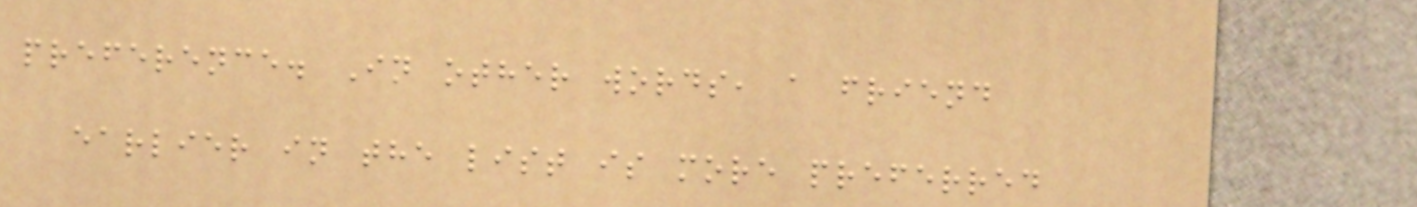preference. In other words, a friend
earlier in the list is more preferred
